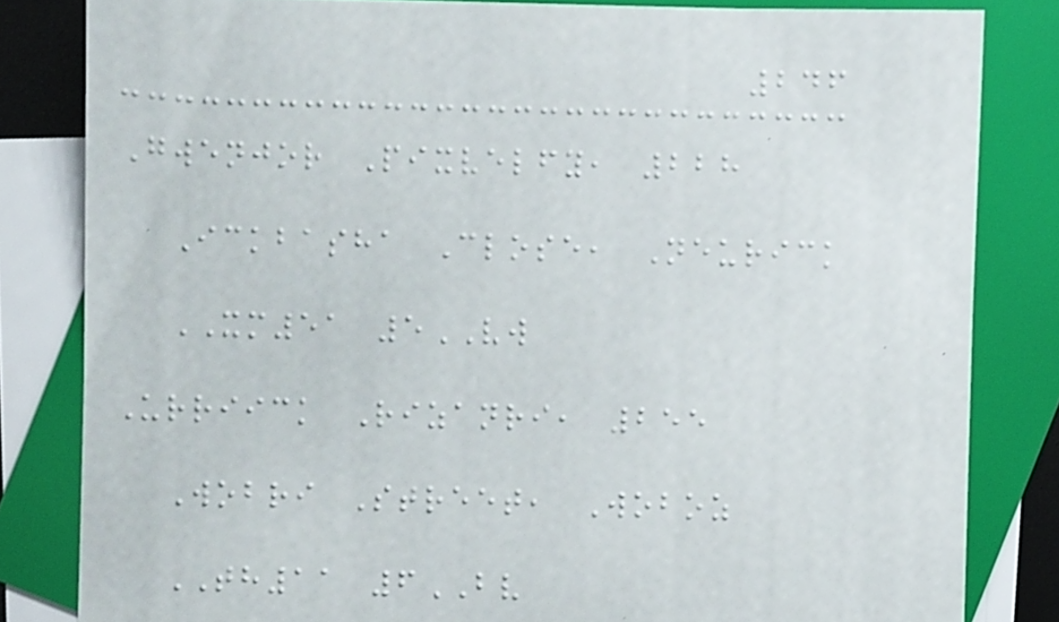246
Gwenjor Pixvelfy, 228
Ickbasha Close, Neurick
XM51 5VW
Urriick Rizanri, 255
Wobri Street, Woboz
TH11 6BV
